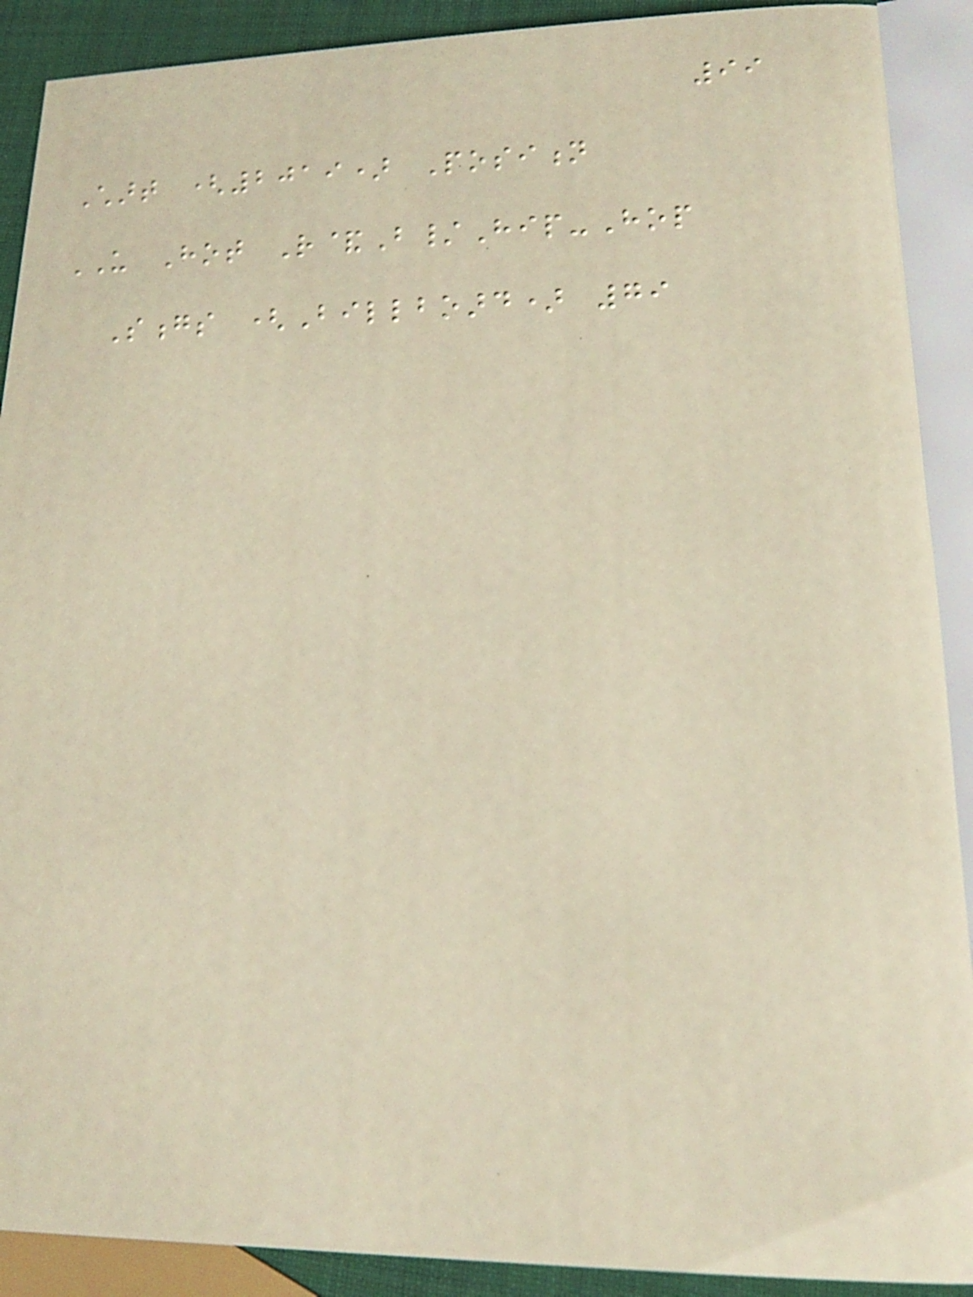99
Chart (2019) Position
US Hot R&B/Hip-Hop
Songs (Billboard) 79
